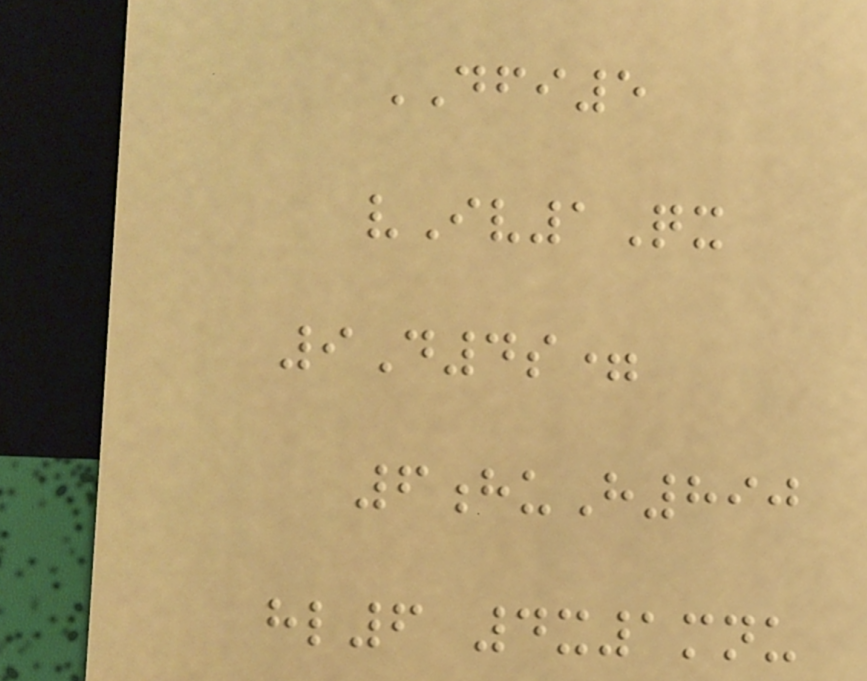DFI5
vIv1Qx
9D4s=
6huH890
hl6 4x1mnu
